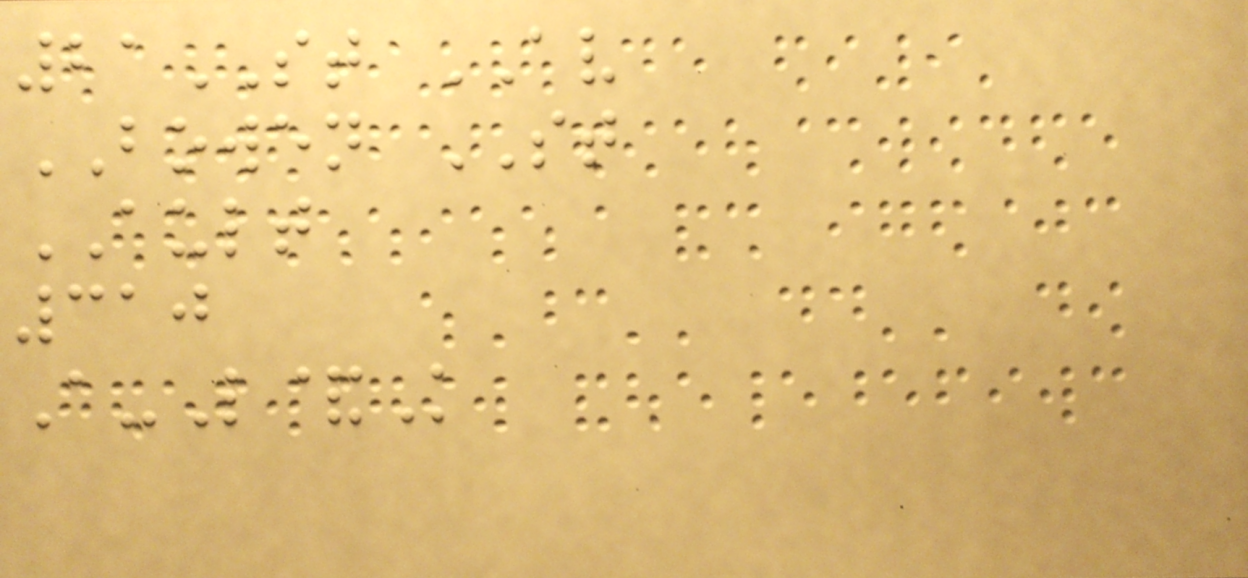21ST AV
BOWEN ST
AULT
310
A-L&K
